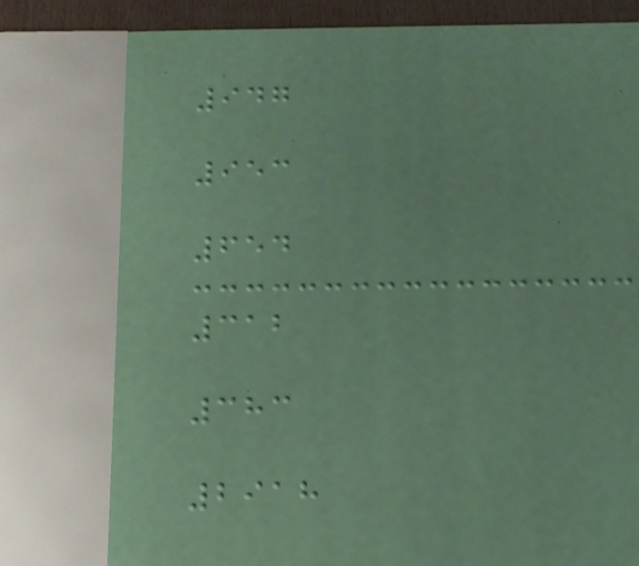947
953
654
312
383
2918
